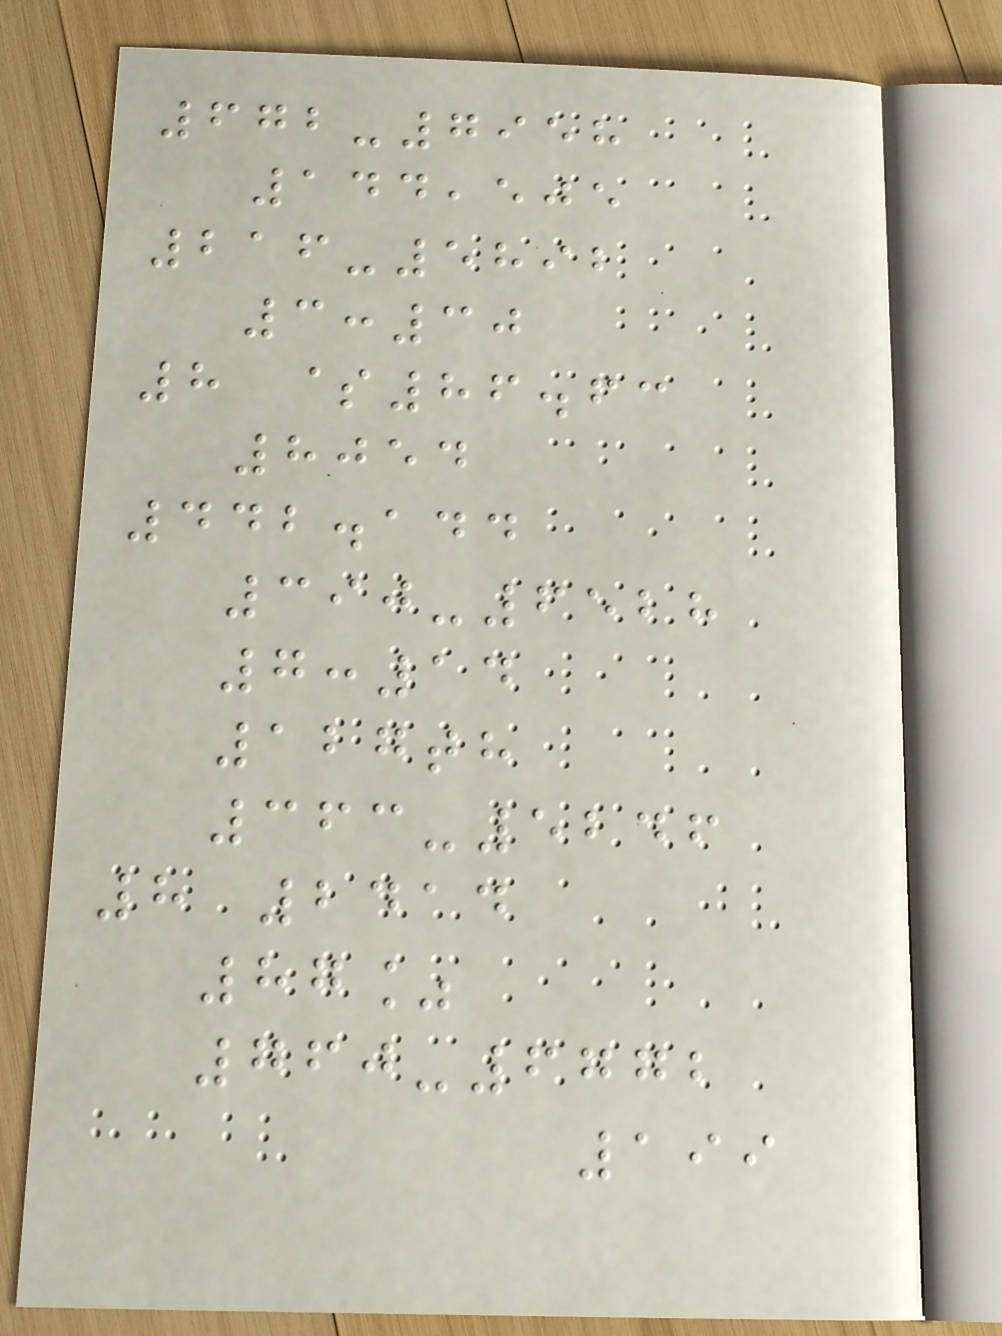672-7958
144,505
216-5892
3:30
8 $86.63
8054
442.144
390-6528
7:14
127th
363-5246
8 2414
87%
760-6772
199
